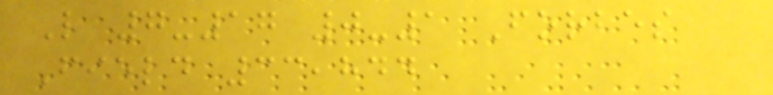L 7-17 0-1 Forbes
Field 33,844
